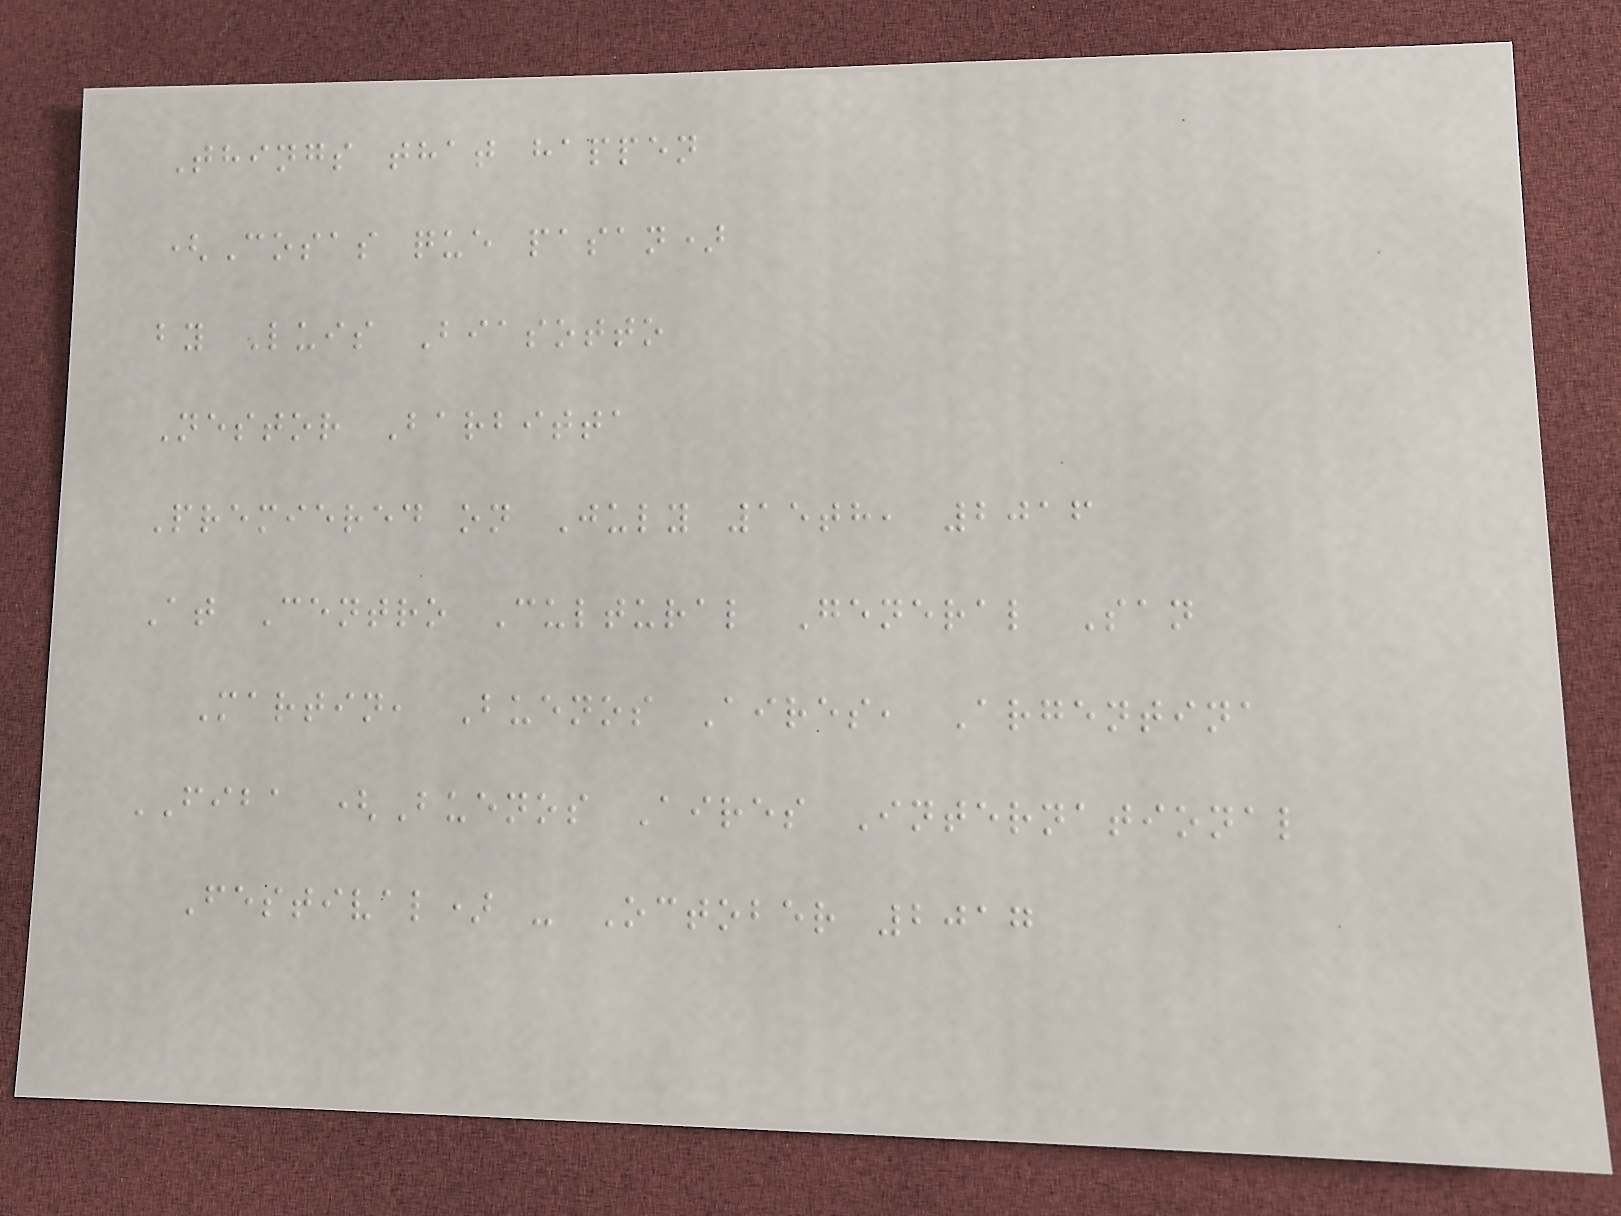Things that happen
(Cosas que pasan)
by Luis Biasotto
Nestor Barbitta
Premiered on July 15th, 2016
At Centro Cultural General San
Martin, Buenos Aires, Argentina
FIBA (Buenos Aires International
Festival) - October 2017
